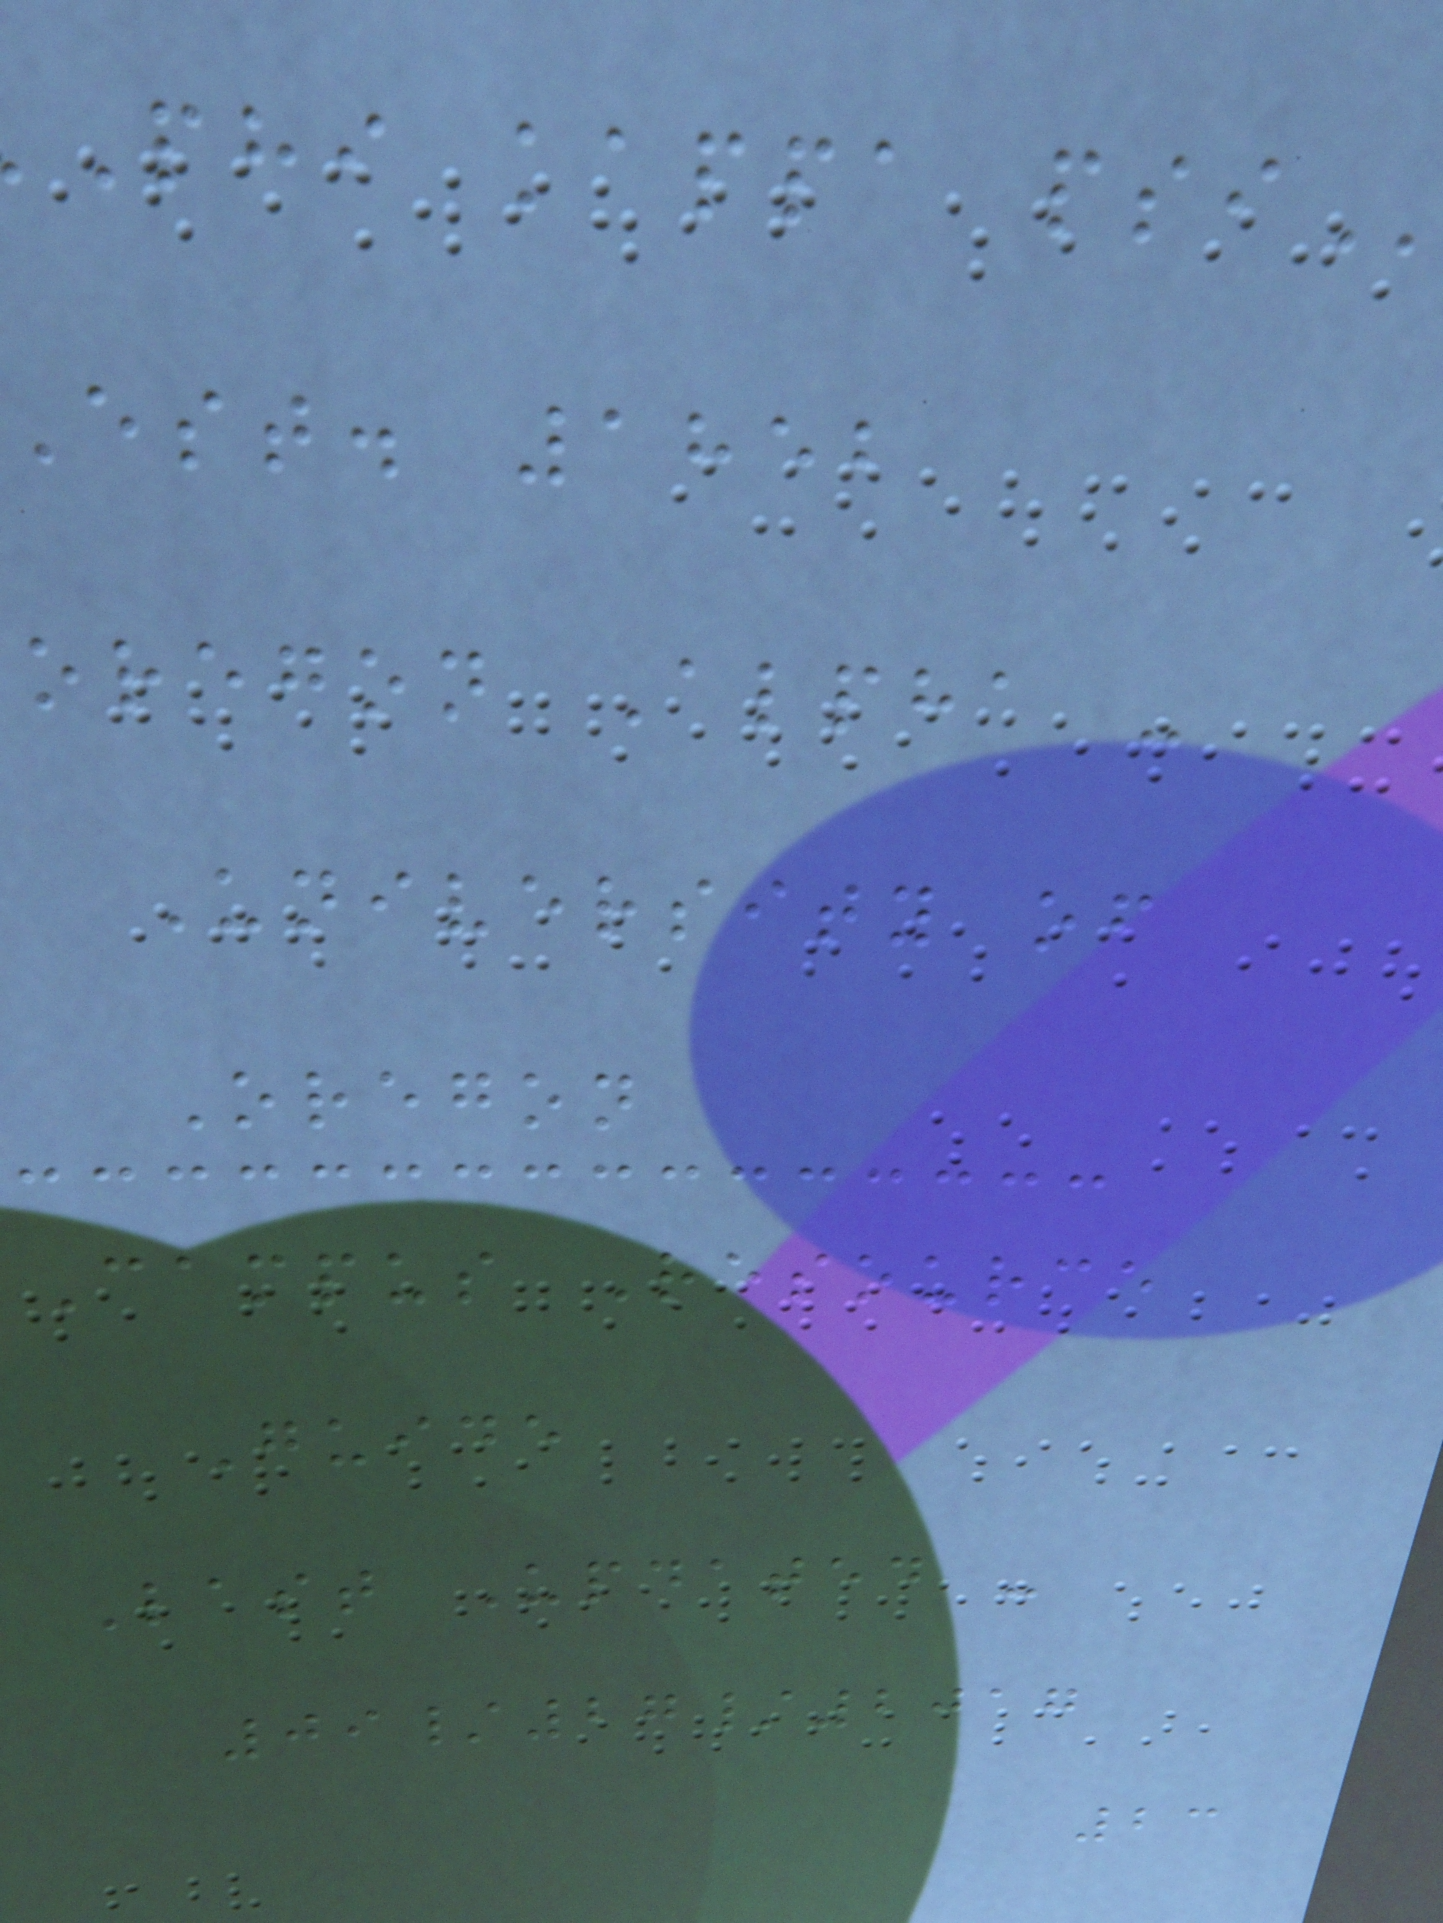phi kappa
est. 1852
oregon Alpha -
University of
Oregon
Campus Resource
Guide
Last Updated -
09/27/2017
23
